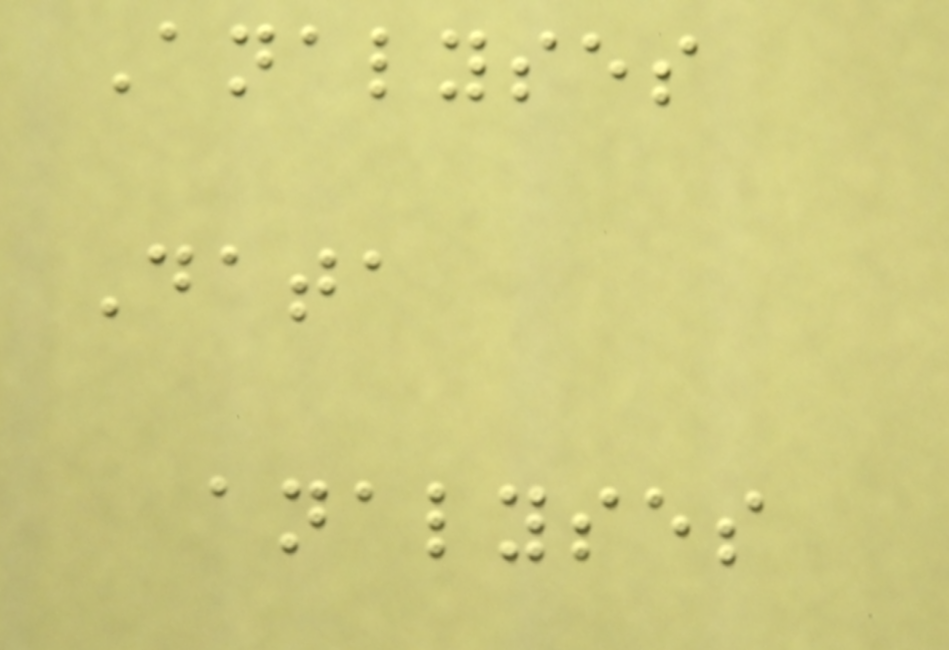Analyses
Data
analyses
